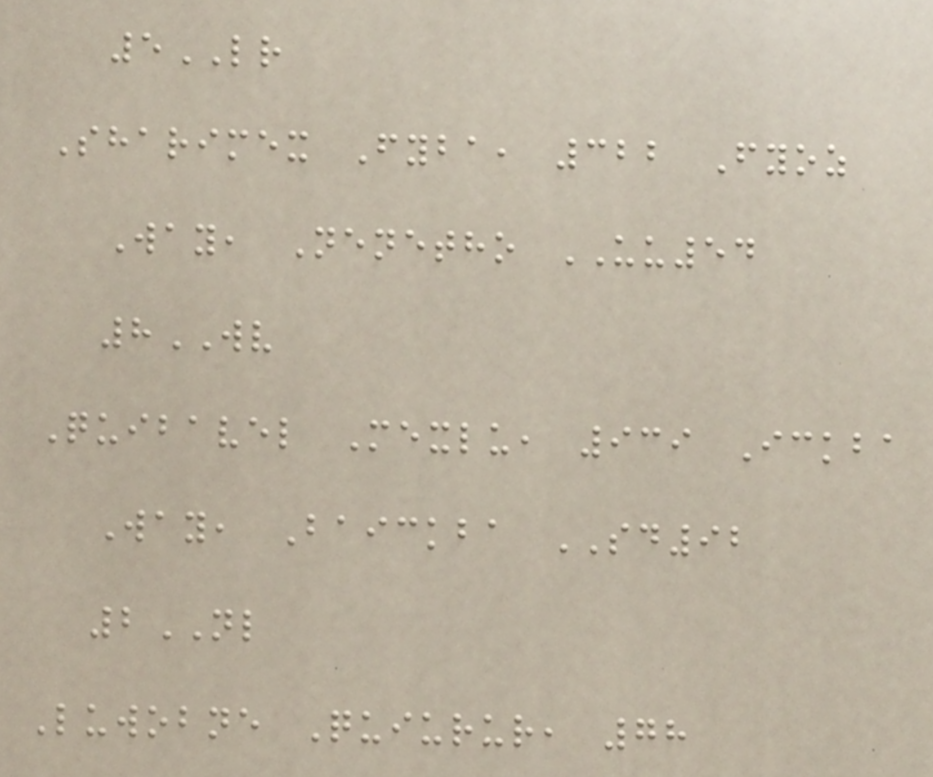5LR
Sharimex Fyba, 322 Fyoz
Way, Nenetho UU54
8WV
Quibavel Mexlu, 939 Ickba
Way, Baickba SD92
2NL
Luwobne Quiurur, 78
